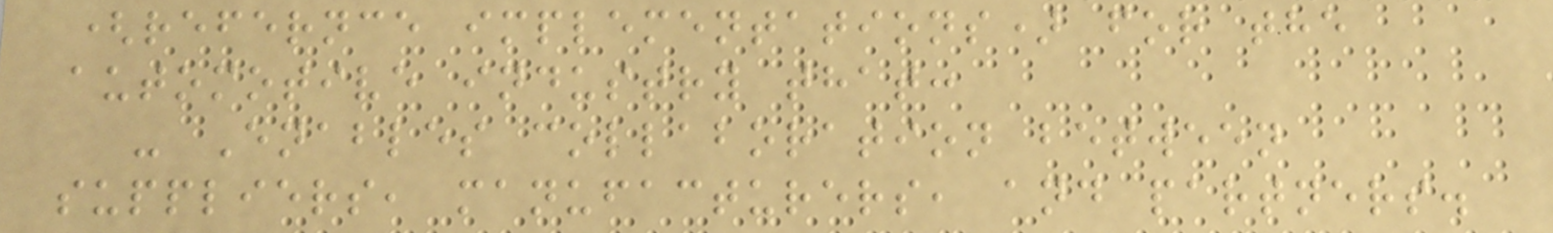(refernce implementations) for the
automotive industry that:
- Enables collaboration between
suppliers, manufacturers, and partners.
